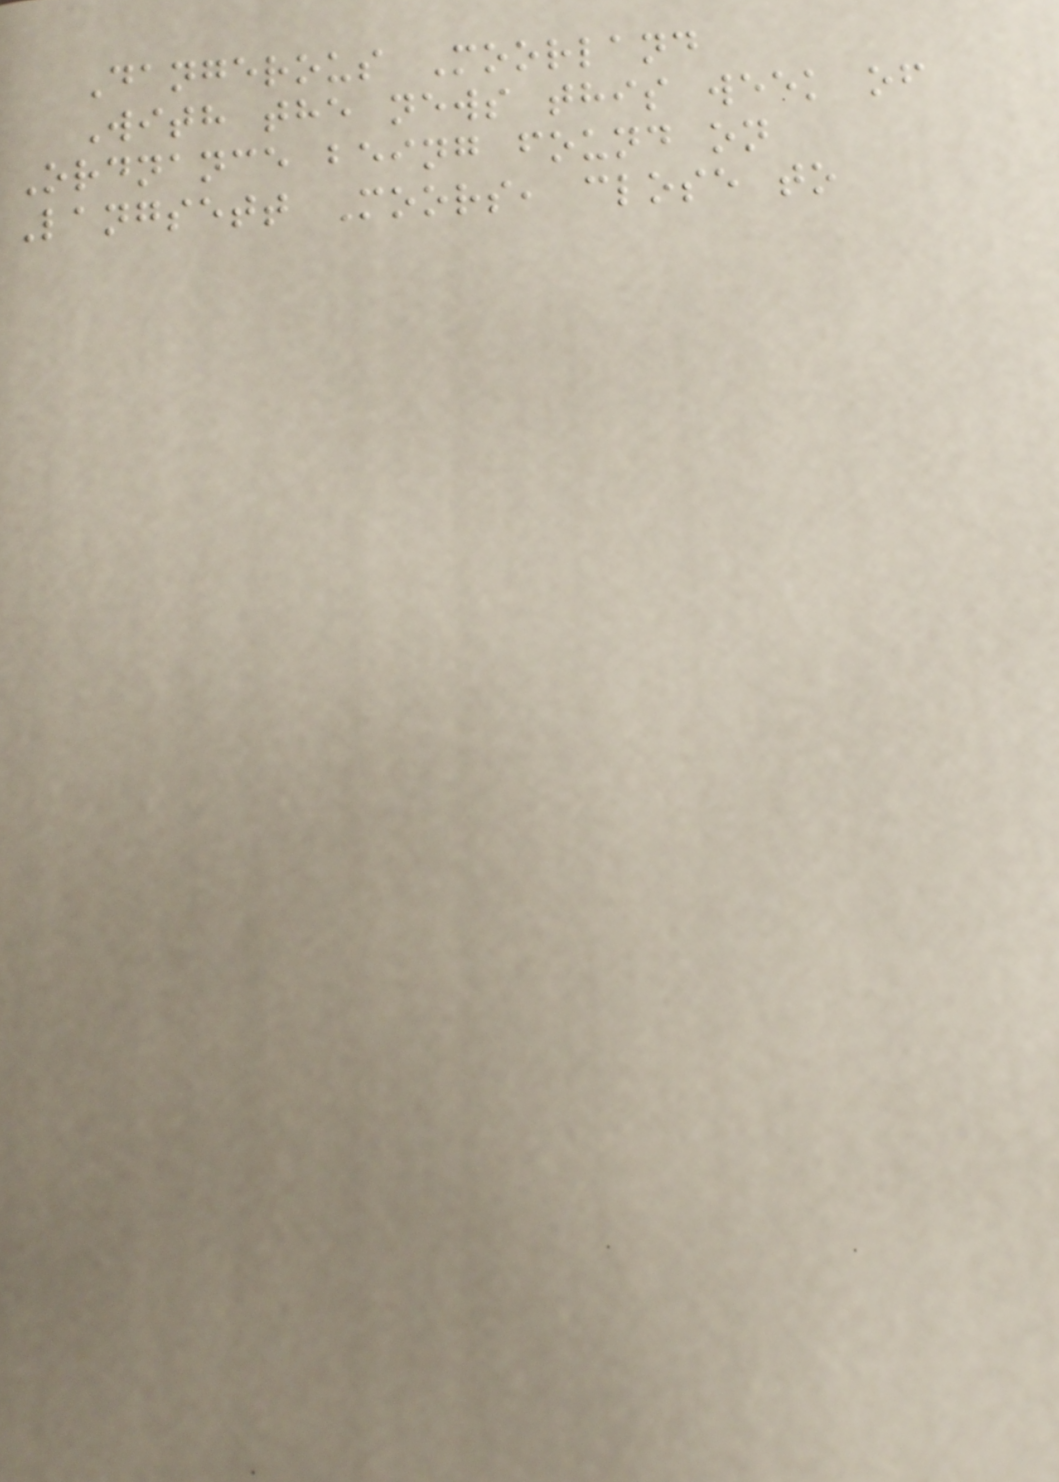Dangerous Moorland
With the news this week of
Ordnance being found on
Langsett Moors, close to
